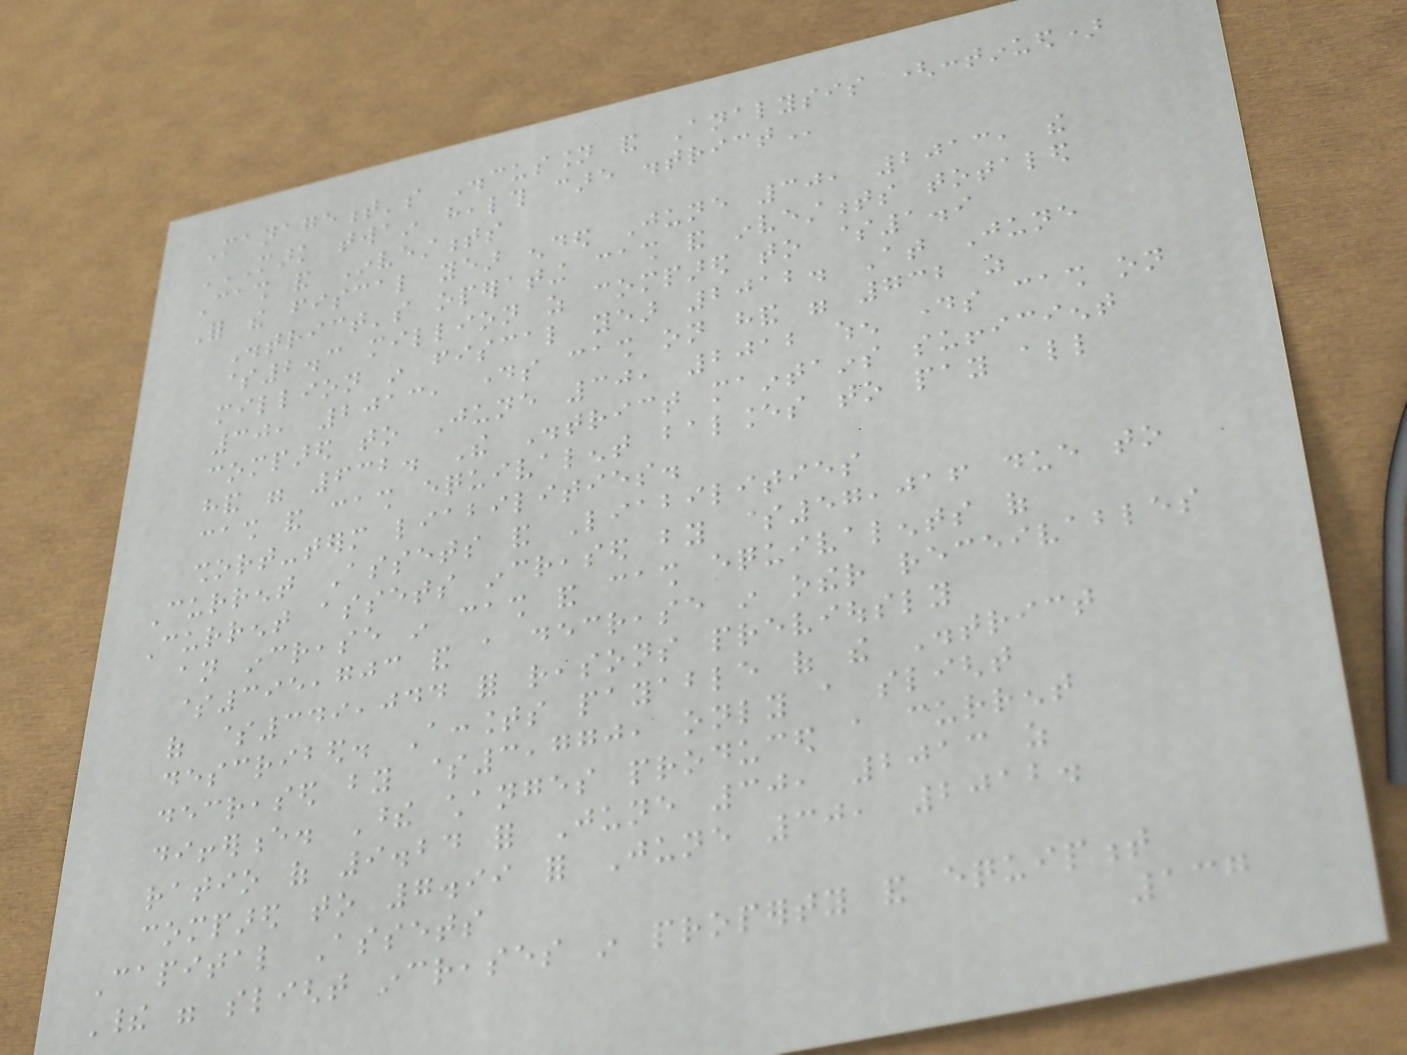Management's Discussion and Analysis (continued)
MARK TWAIN HEALTH CARE DISTRICT
Cash and Investments
For the fiscal year ended June 30, 2013, the
District's operating cash and investments totaled
$2.3 million as compared to $1.9
million in fiscal year 2012. At June
30, 2013, days cash on hand were 732 as
compared to June 30, 2012 when days cash on
hand were 632. The District maintains sufficient
cash and cash equivalent balances to pay all
short-term liabilities.
Current Assets and Liabilities
Current assets increased by $57,016 due to
an increase in cash and cash equivalents of
$395,703 and a decrease in other receivables
of $349,044 for reasons previously
described. Accounts payable of the District
decreased by $3,770, only a slight
difference. These changes produced a current
ratio of 9.24 for June 30, 2013 as
compared to 7.99 for June 30, 2012.
Capital Assets
Their were slight increases in property and equipment
137
